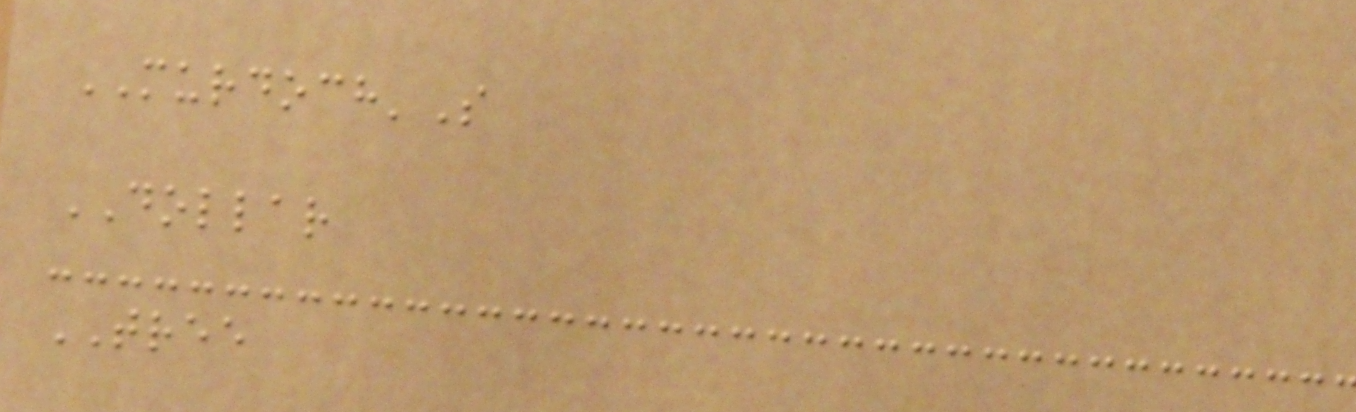MURDOCH'S
DOLLAR
TREE
